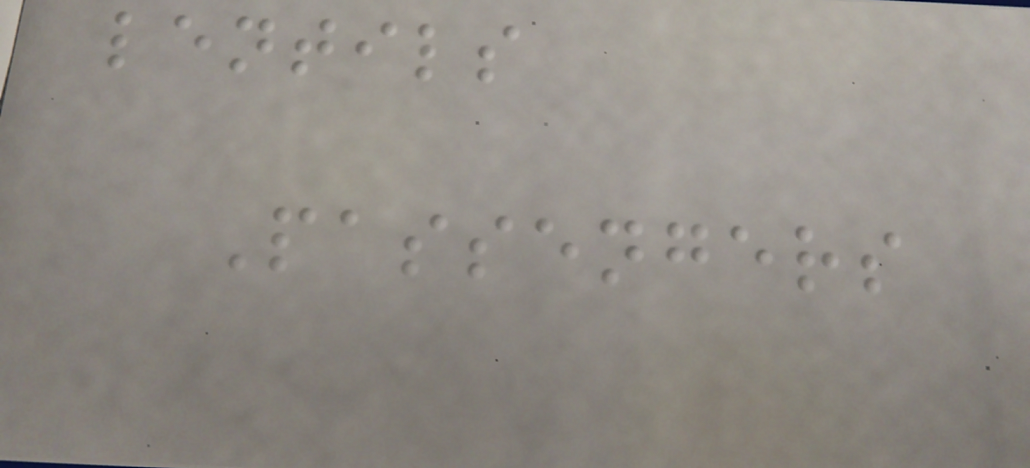lentils
Passengers
